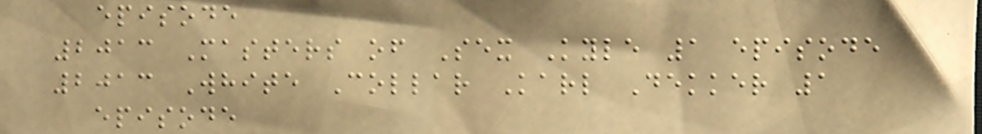episode
2013 Masters of Sex Kyle 1 episode
2013 White Collar Karl Dekker 1
episode
